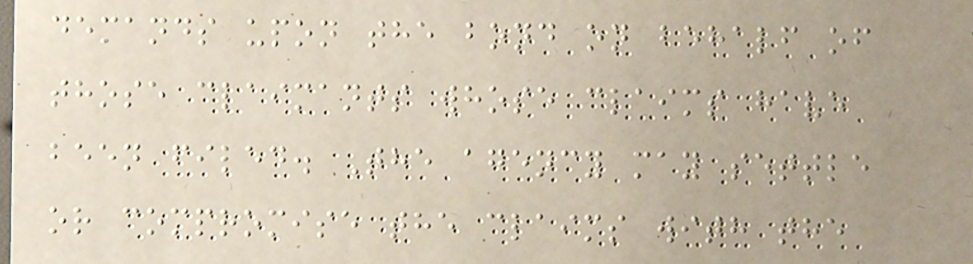demands upon the bond on behalf of
those claimants whose claims have
been filed. The agency may settle
or compromise the claims with the
